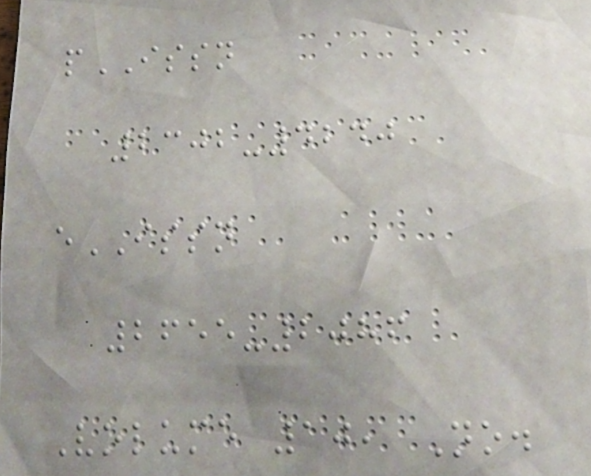pISSN
2302-4240
eISSN
2655-2086
Volume 10, No.
